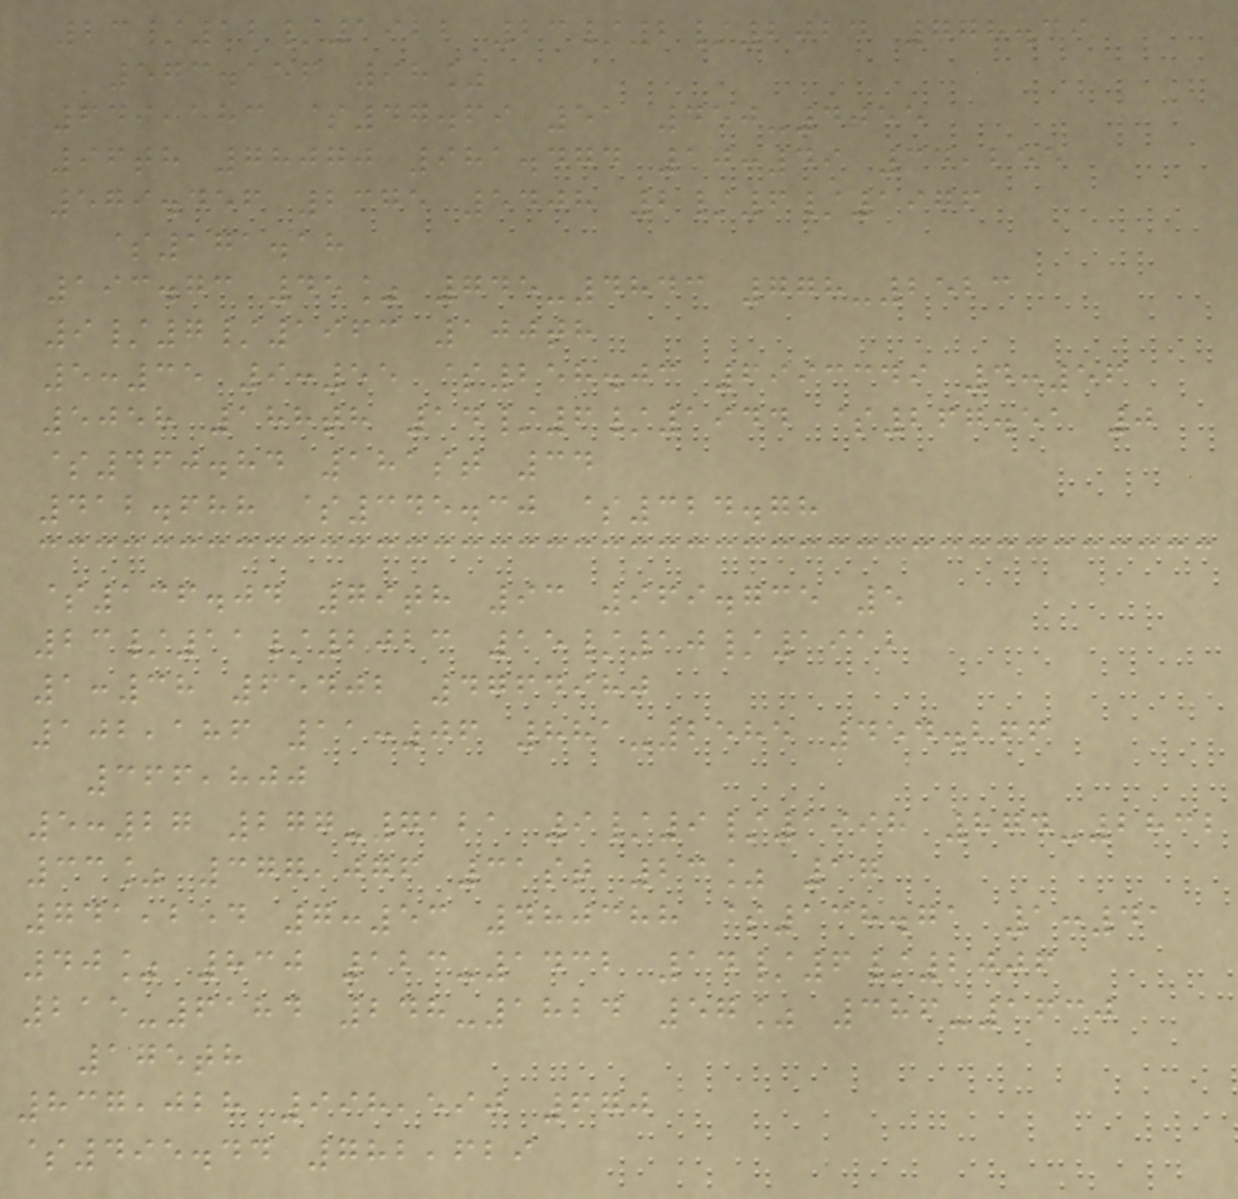23/12/1922 23/2/2024 778.39
573.156 98%
649,583 $47.69 51 450-4055
96th 78070 981.474 10:49 34,255
579.456 2375 5408 2/6/1976
$171.18
193.73 45% 745-4843 778-2523
9/7/1963 100th
5:35 9:55 $258.03 6993349 4:56
5058 188th 14/6/1944 $267.51 0
$460.84 181st 34
412.688 $345.30 $324.78
$136.04 79th 93 969.735 5
23/11/2023 15/10/1912
1:38 65402 4764980
102,186 11:06 881-2585 454.266
366,800
5:27 277-7121 9/9/1998 874-2832
33% 377,076 31st 23% 17
741,254 7:53 480388 $138.71 1:41
40% 830 123-1432 14/6/2006
215-6184 248-1824 57% 386-1630
175th
837,028 998,590 670
$495.44 782,629
